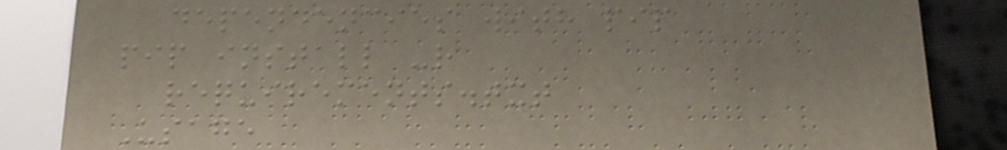dependencies with pip
pip install -r
requirements.txt
Usage
